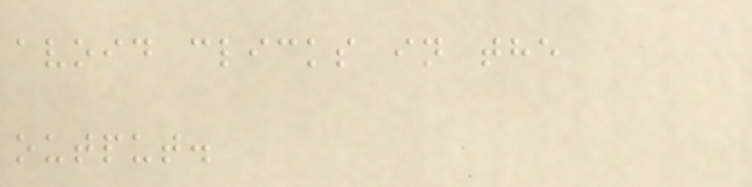avoid clicks in the
output.
